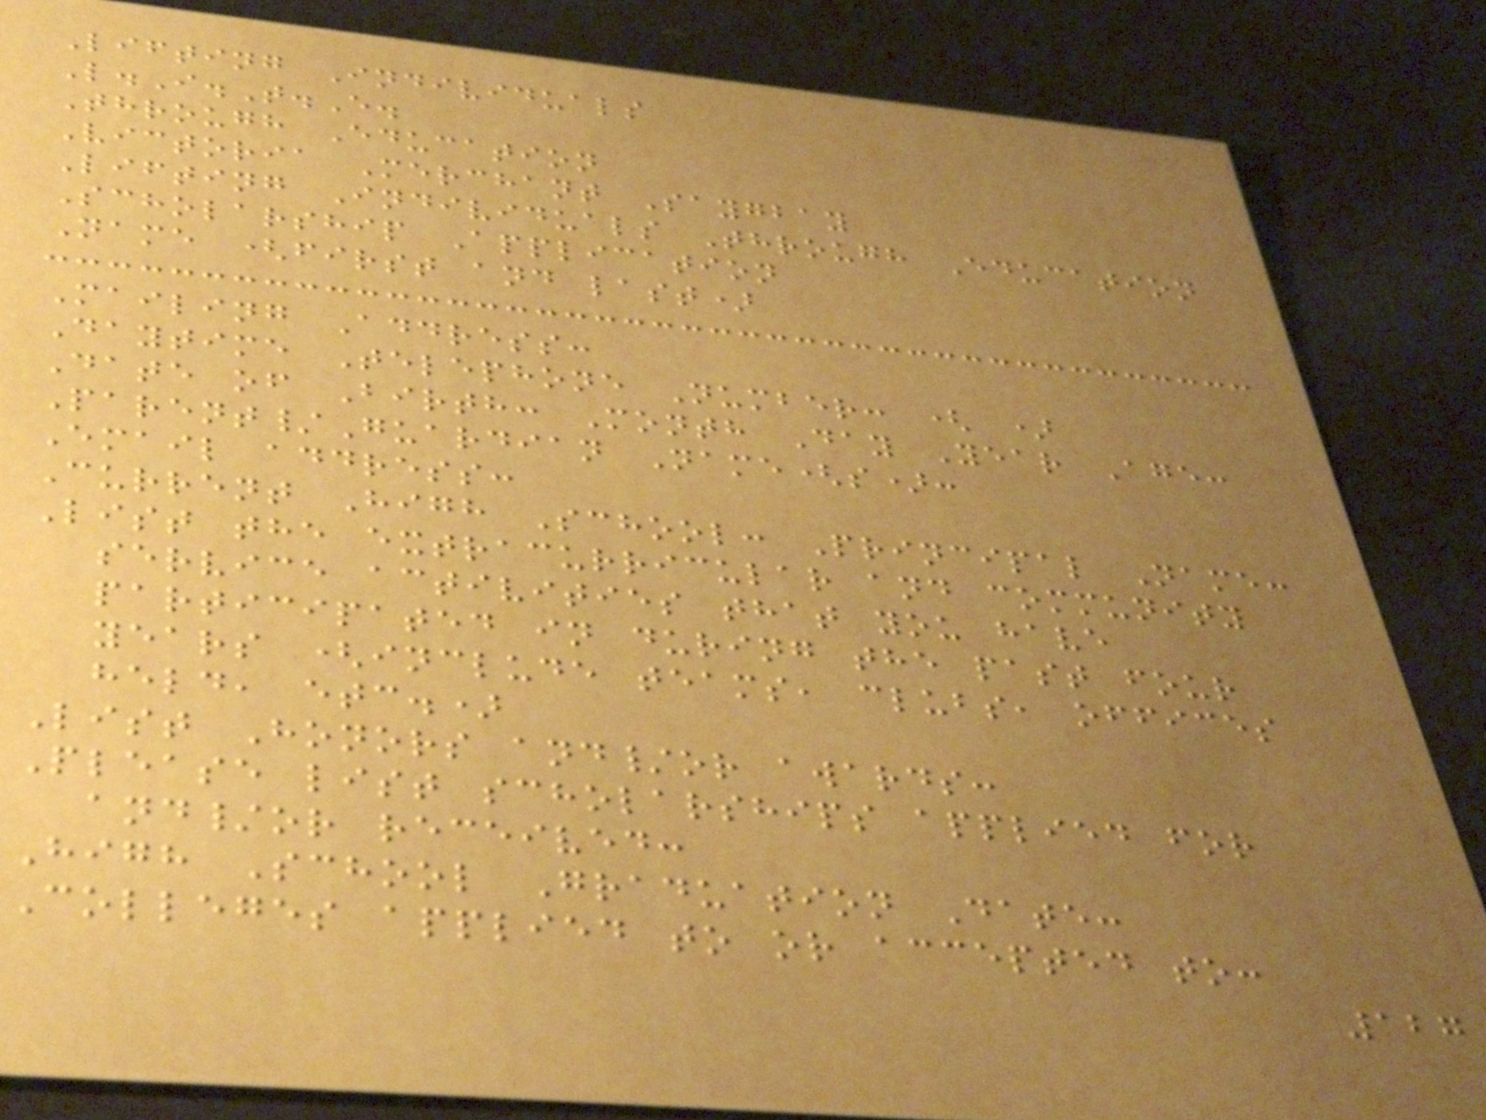Lifting Individuals
L.I.T.E.
Through Education
Victoria Merchant Saygbay
Lifting Individuals Through Education
Scholarship Application
Name (first and last)
Mailing Address:
Daytime Telephone Number: ( )
Date of Birth: Month Day Year Age:
Parent/Guardian Name(s):
Email address:
Current High School: Principal Name:
List the extracurricular and community
service activities that you have
participated in during the past four
years (include teams, clubs, offices
held, etc.)
List Honors and/or awards:
Please list scholarships applied for
and/or received:
High School Graduation Date:
Colleges applied to or accepted to:
127
